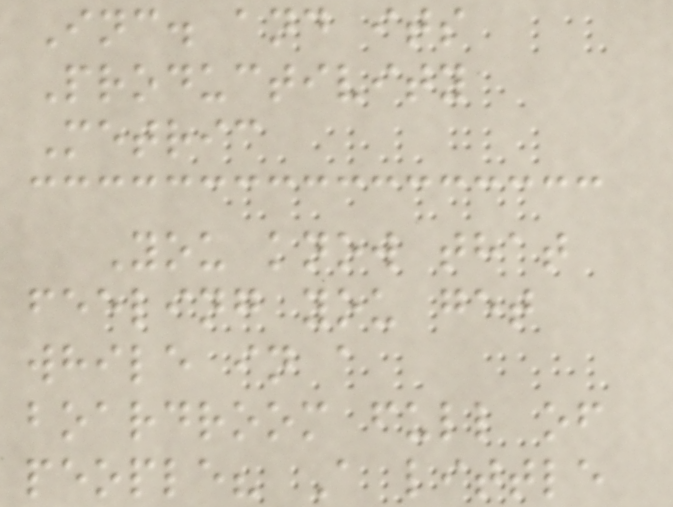Inc. and its
Productivity
Metric
You know that
feeling you get
while in a
boardroom full of
people? A little
